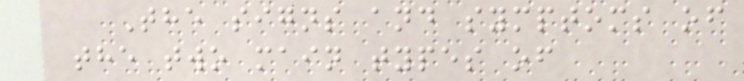The signs and symptoms of
the two main types of
